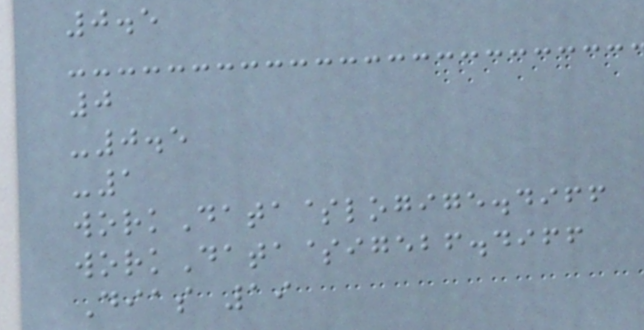0.5
0
-0.5
-1
workData$logige.diff
workData$igebf.diff
Dias 19
